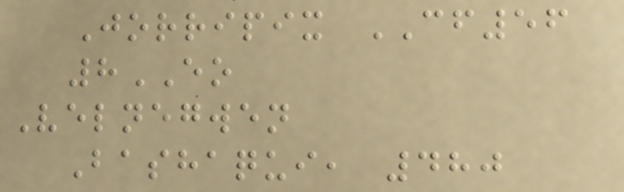Jorripix CF56
8EO
Velnegwen
Bashaqui, 480
